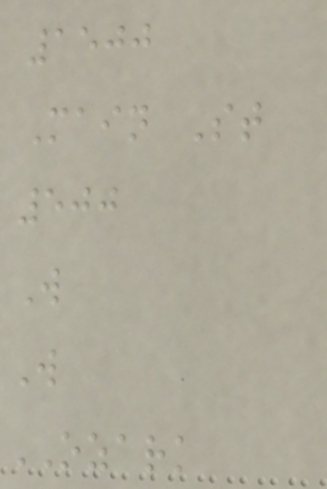1500
Main St
500
W
W
OZARK
